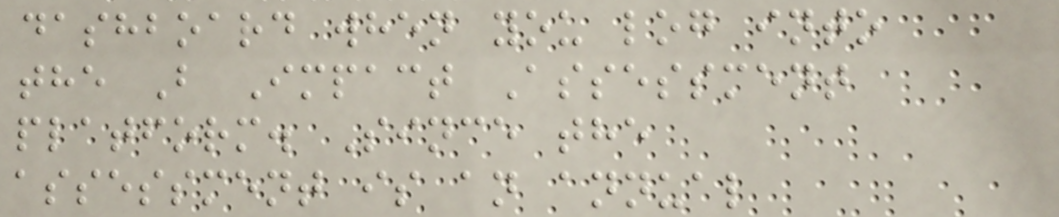dashboard when you log into
the B Impact Assessment
platform. Since the
assessment is an annual
